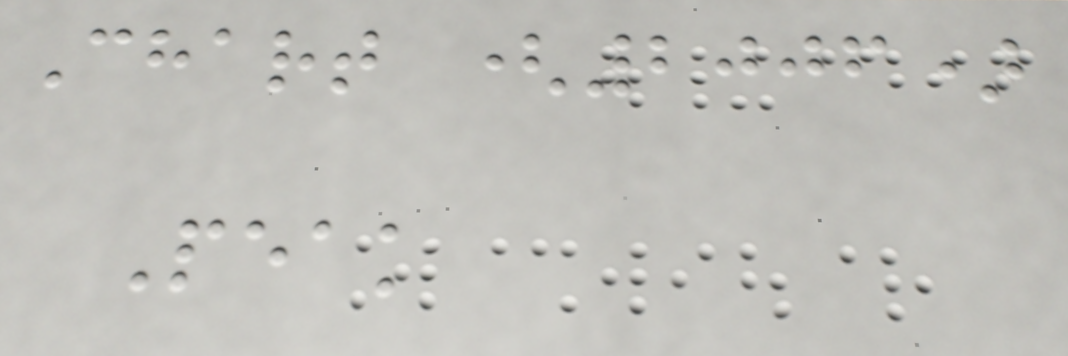Chart (2006)
Peak
